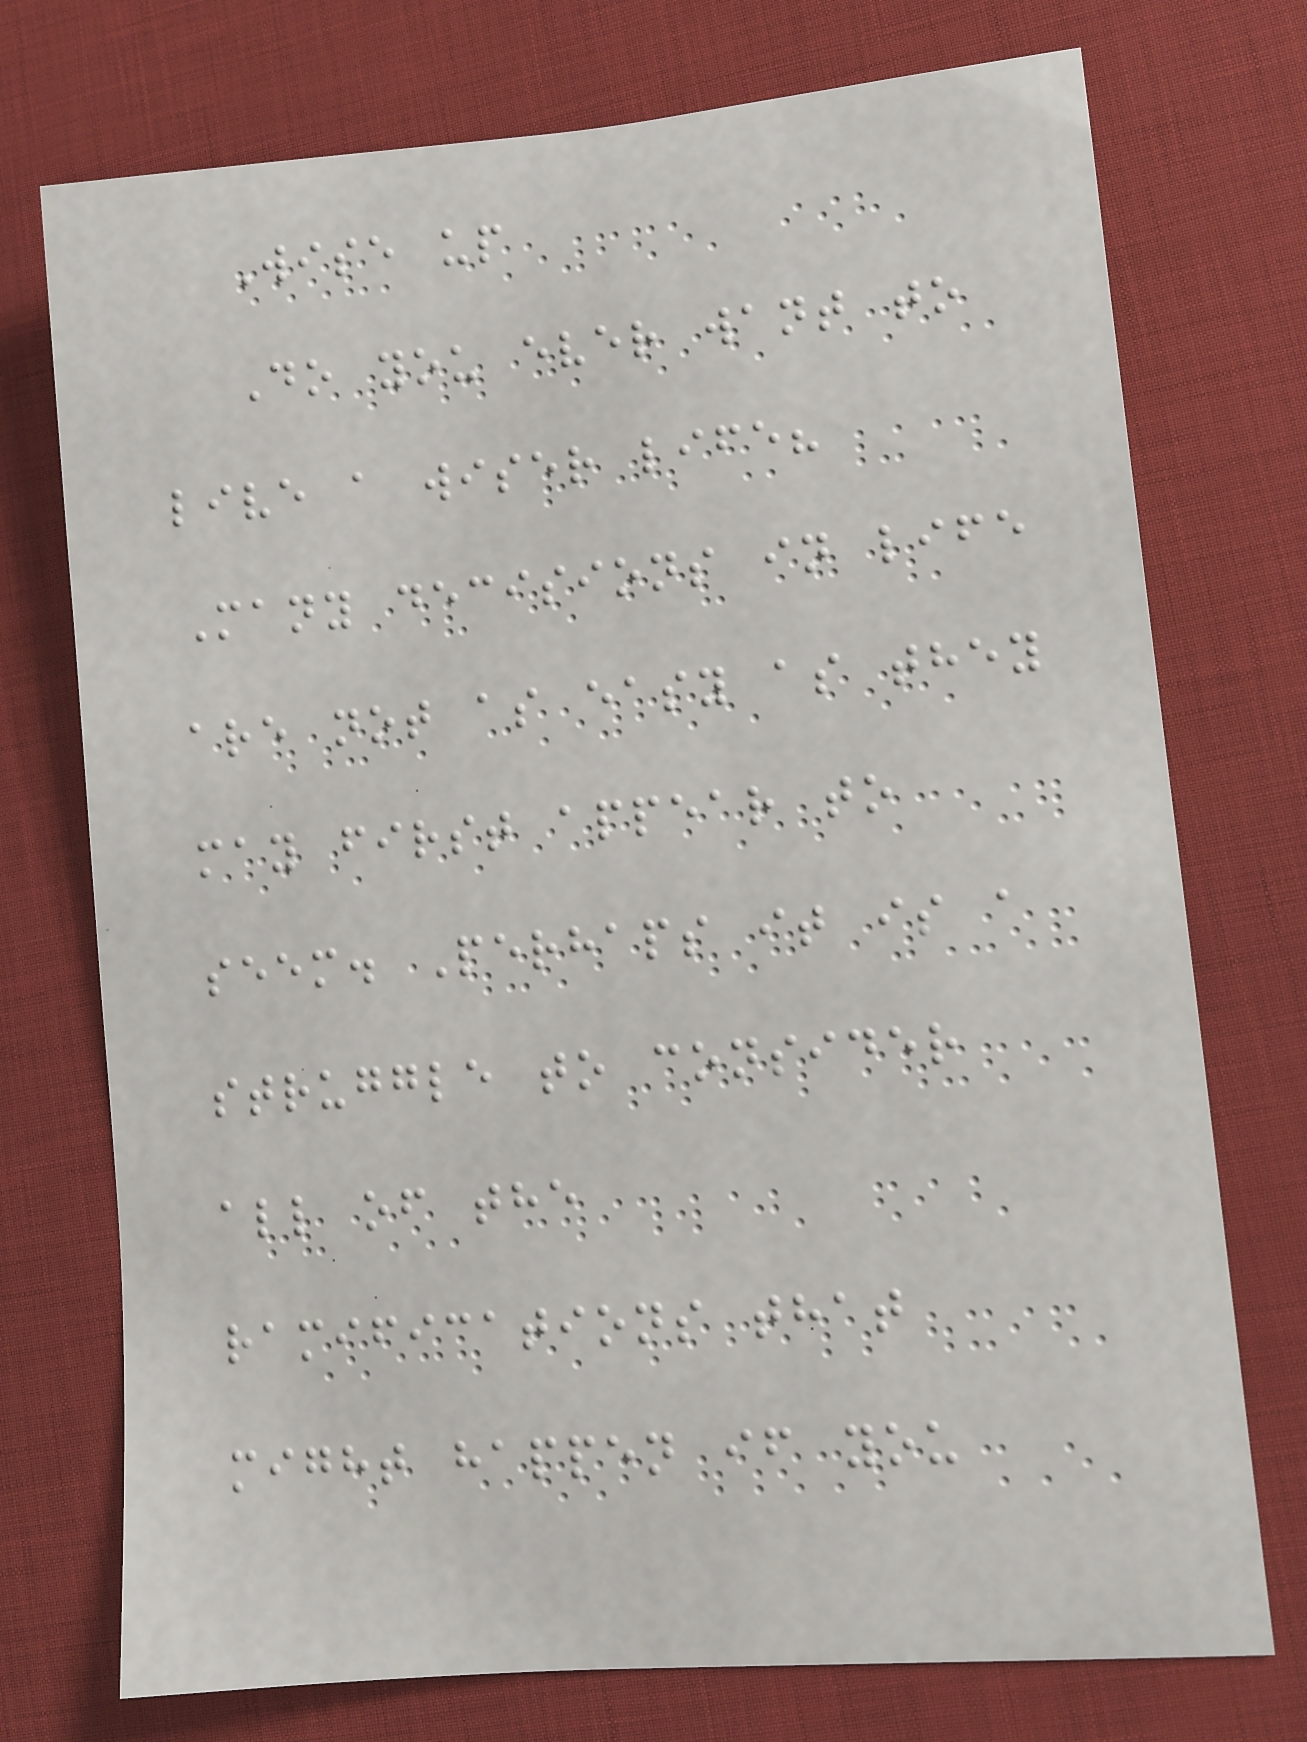Wise up
Do you ever want to
live a wiser life?
Many decisions in life
are not as easy as they
may first appear to
seem. Perhaps it is a
struggle to consider
all of the
ramifications that
might happen if you
